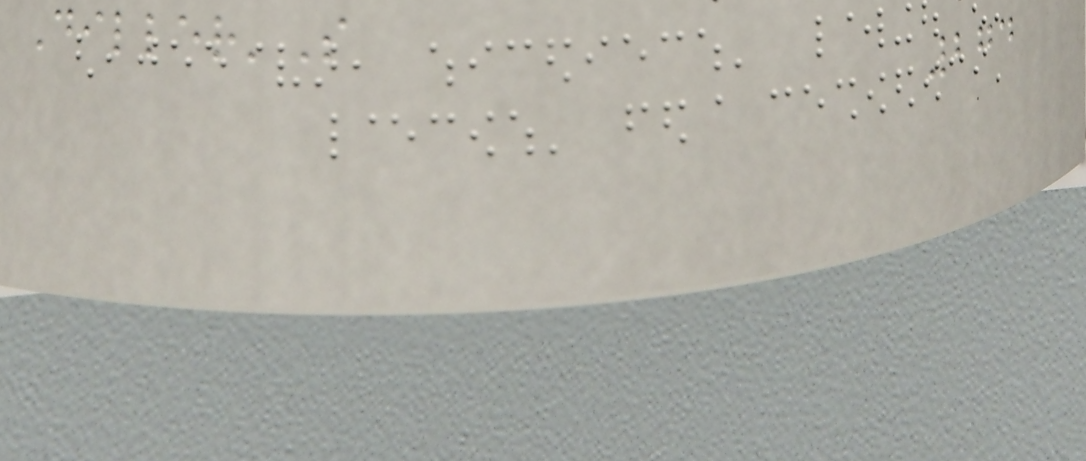Diller'S
274
